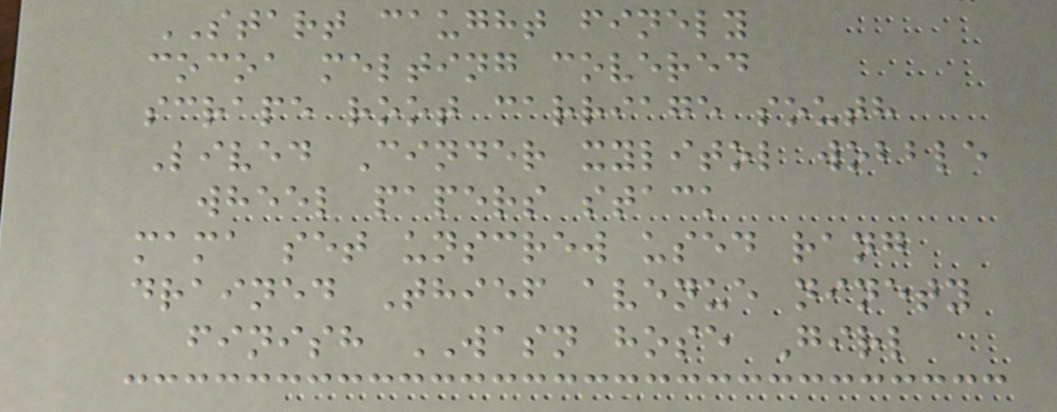START caught finely
cocoa melting covered
scrape root carriage south
Lived Cinder xylitol wobble
wheel papers stack
mama set unscrew used rang
drained Thief avenue ninety
finish WASN hose Girl
